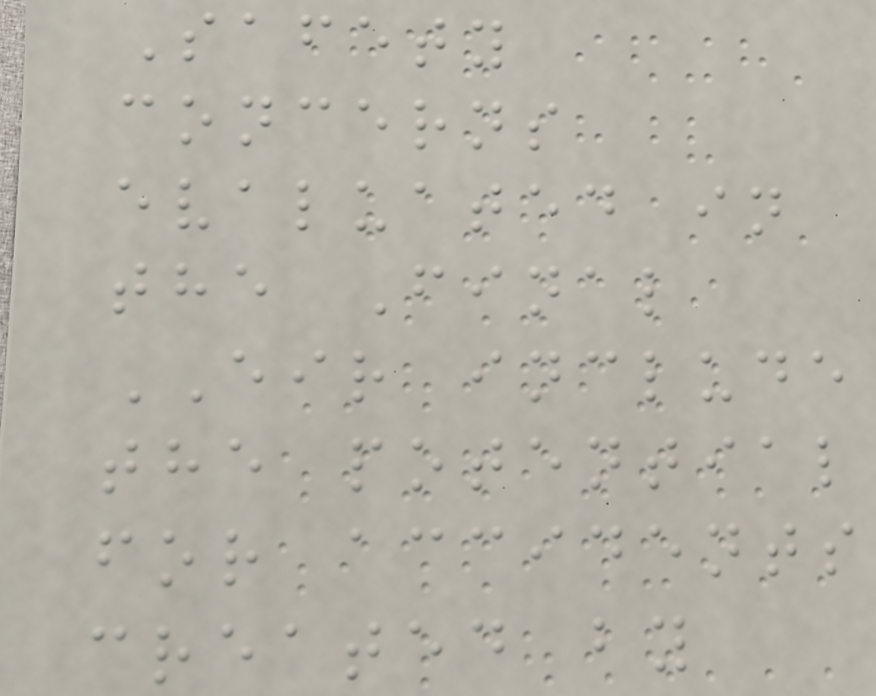Safety
concerns
evaluated in
the Final
EIR include
the potential
for accidents
created by
